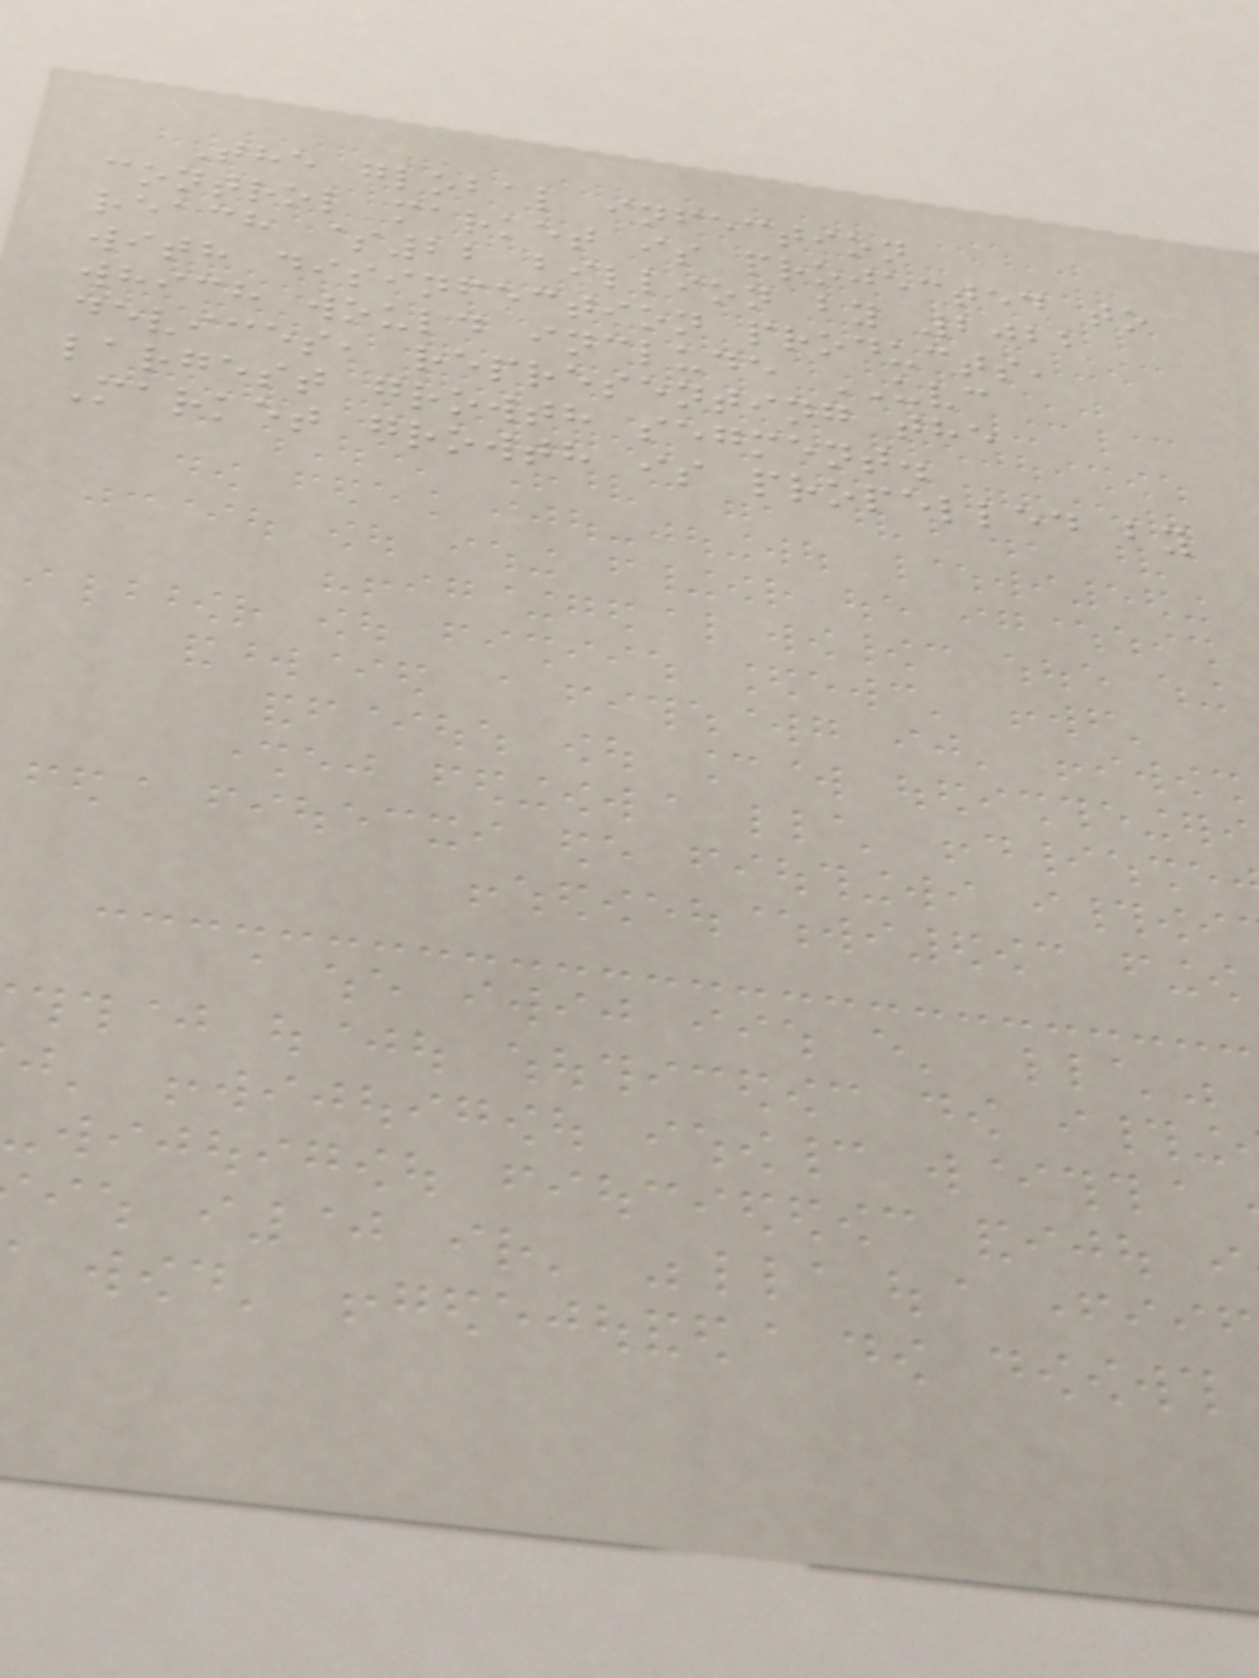The global infection
control market is projected to
reach $22 billion by 2022
with disinfection products,
which would include UVC
devices, representing the
largest growth segment.
Market growth is propelled by
